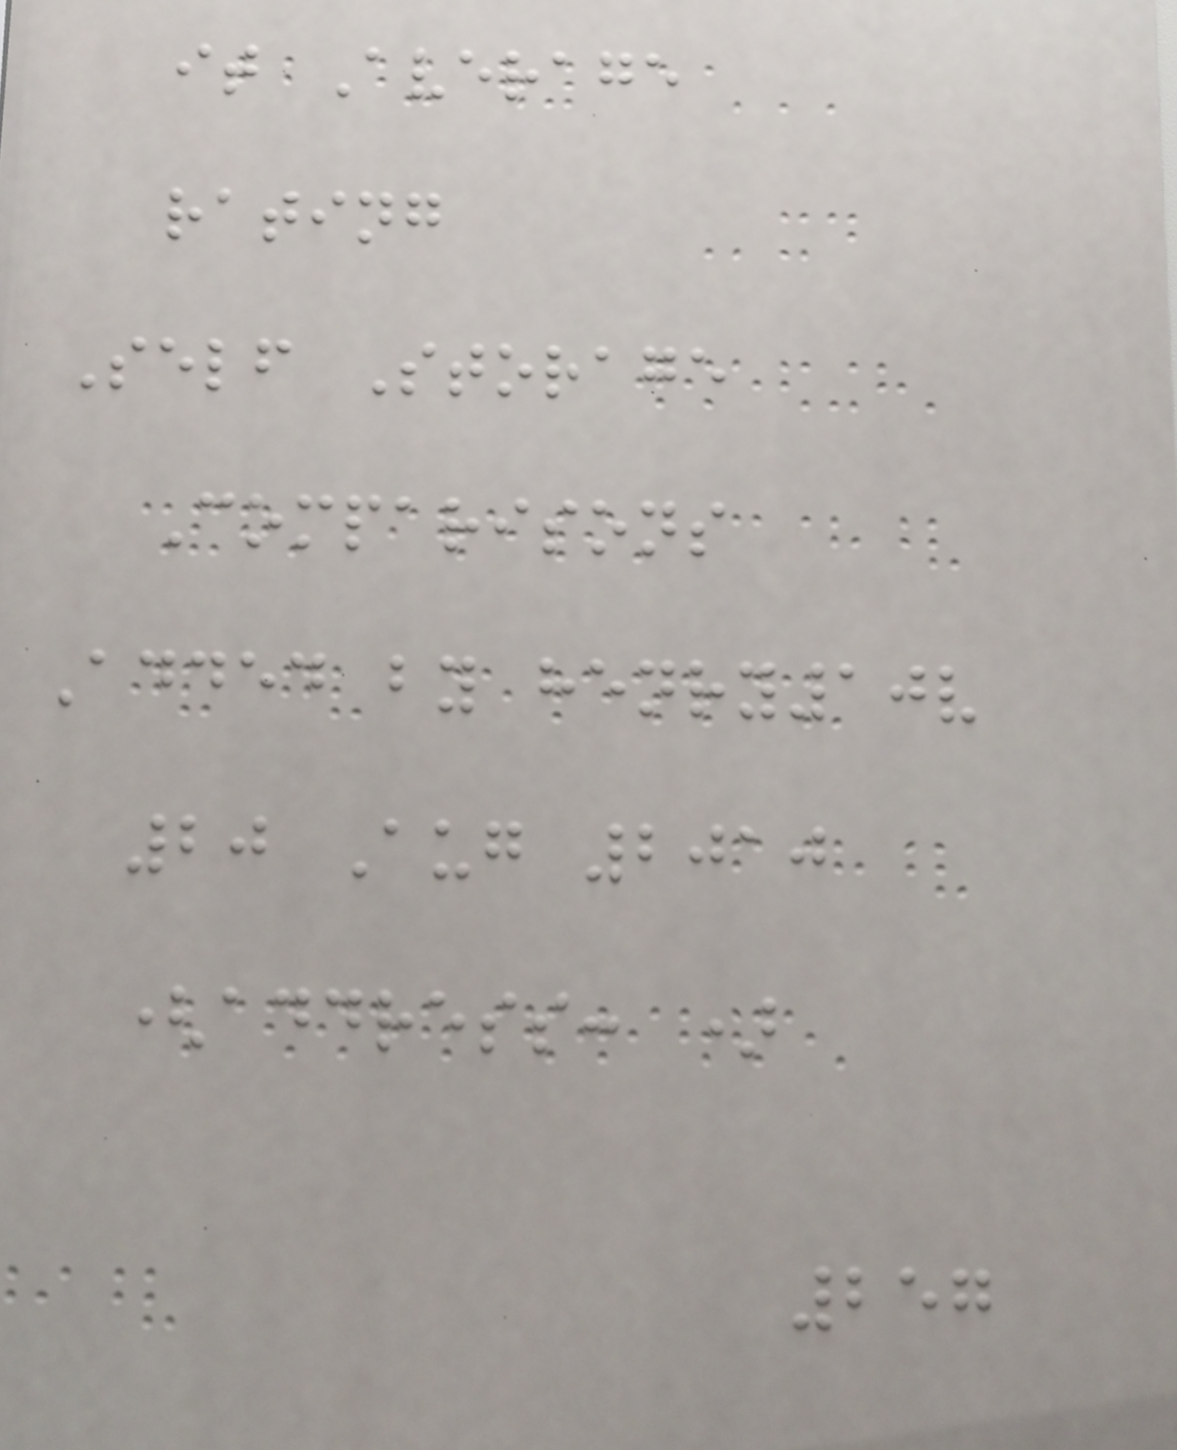it Average
rating
Self Storage
Comparisons
Added by henry10v
20 Aug 2010
(address: )
257
